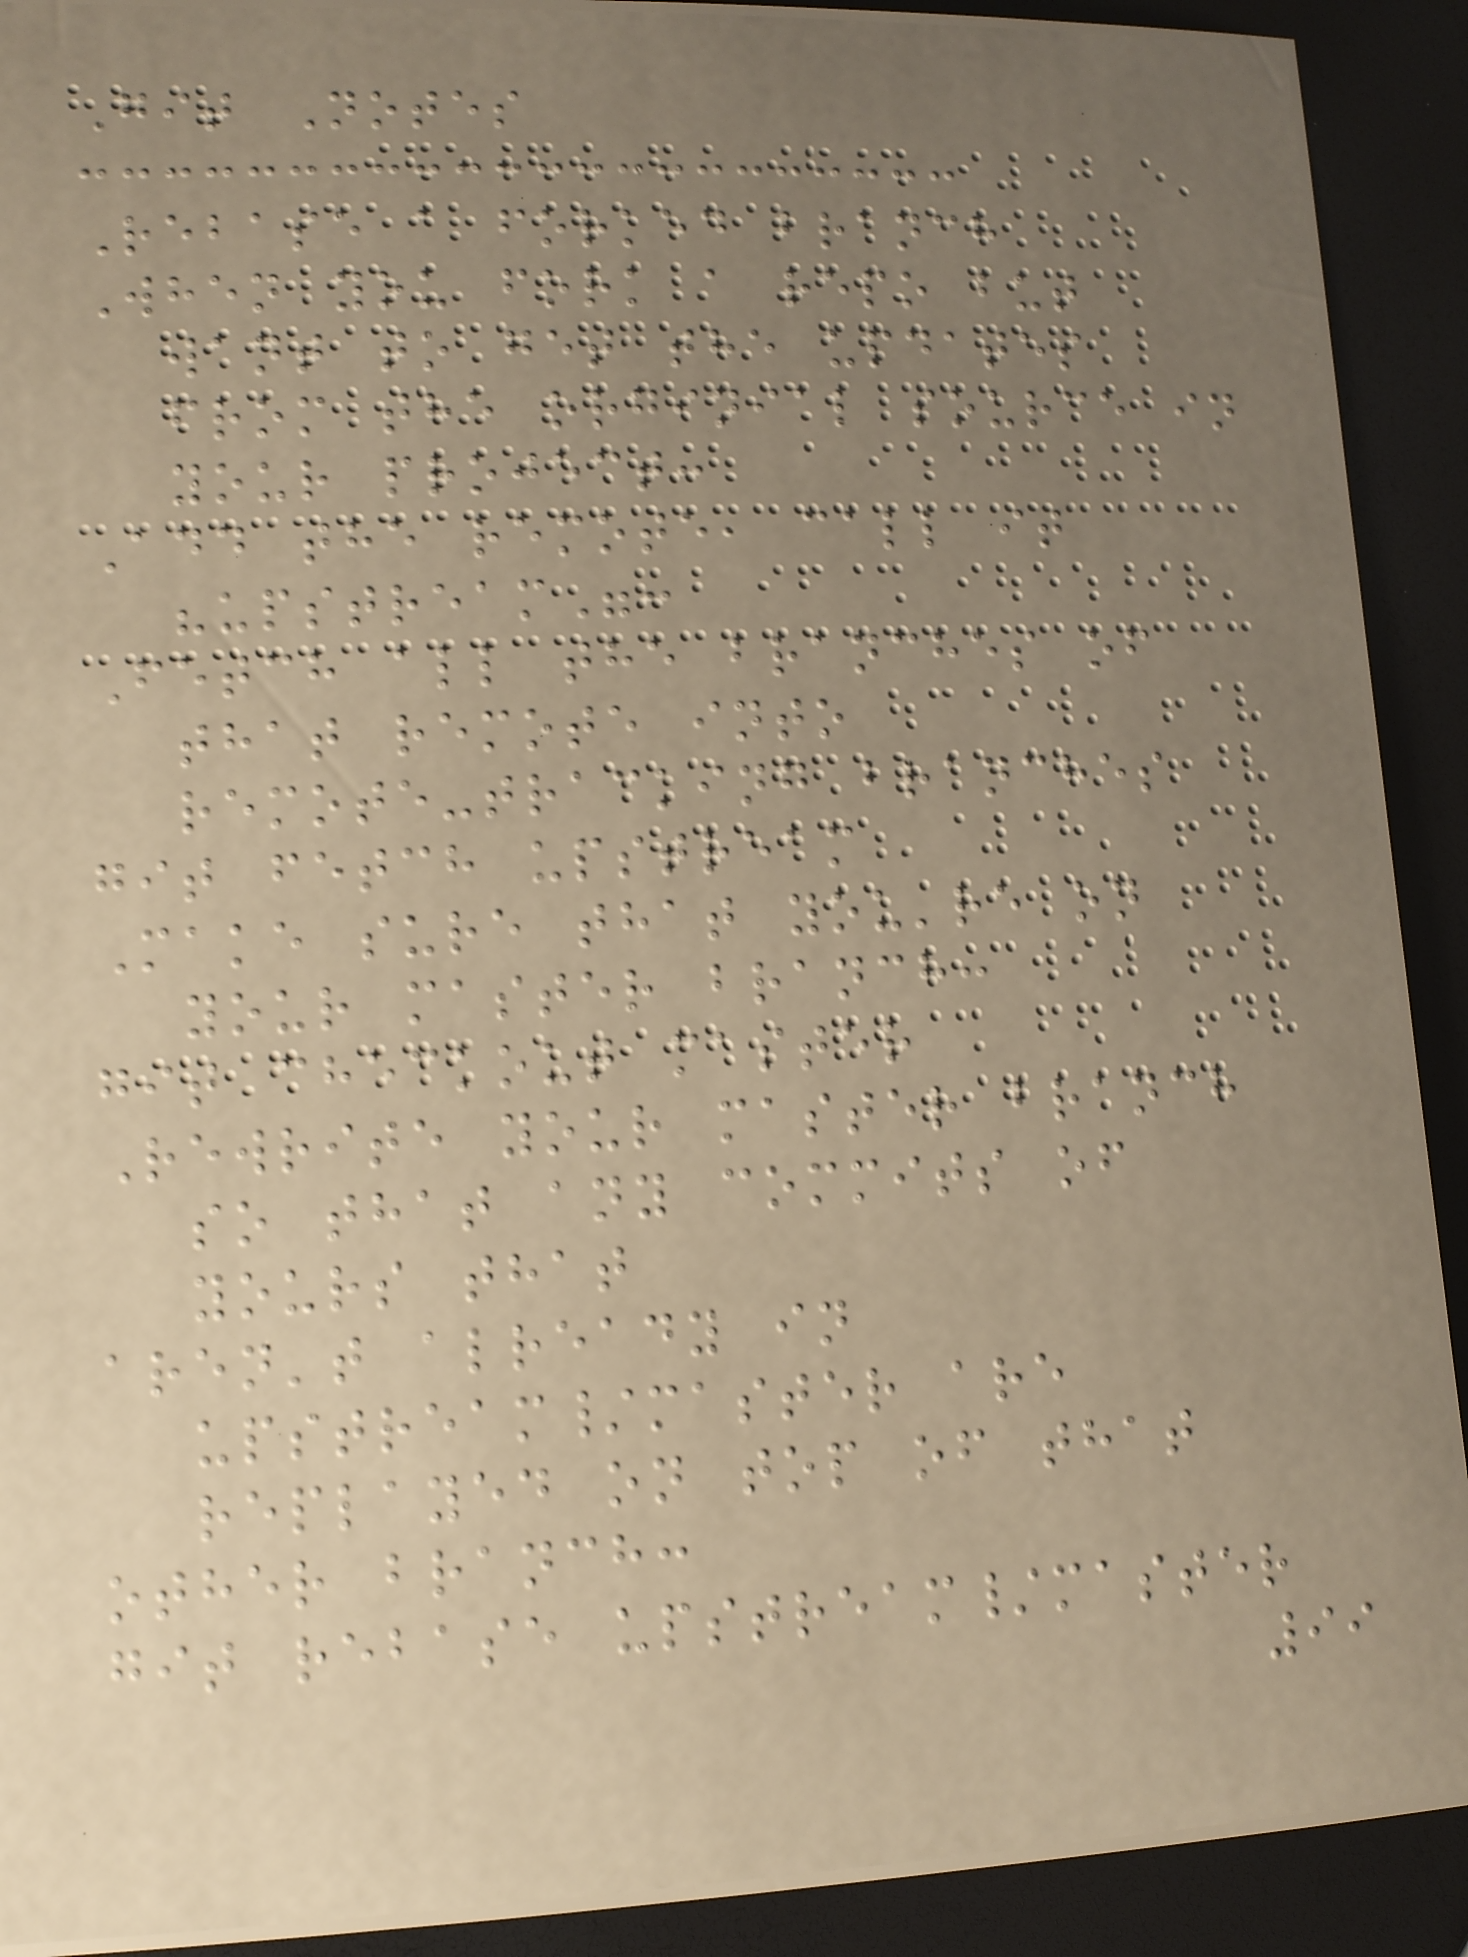Git Notes
Rebase a forked branch
When you fork a repo but
want to get the updates
from the orginial source in
your project:
Add the remote, call it
"upstream":
Fetch all the branches of
that remote into
remote-tracking branches
git fetch upstream
Make sure that you're on
your master branch:
git checkout master
Rewrite your master branch
so that any commits of
yours that
aren't already in
upstream/master are
replayed on top of that
other branch:
git rebase upstream/master
99
